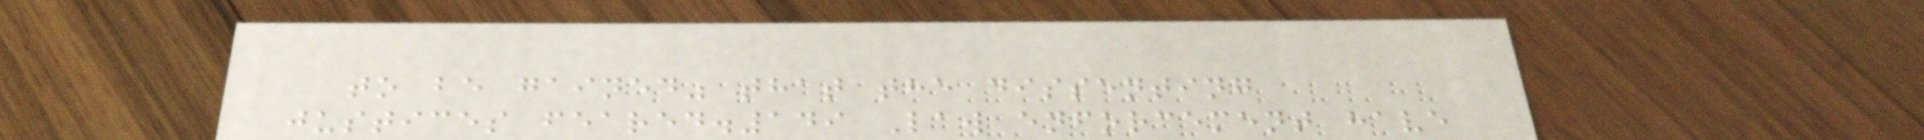to be gained" that the dissenting
justices feared.149 Law enforcement have
